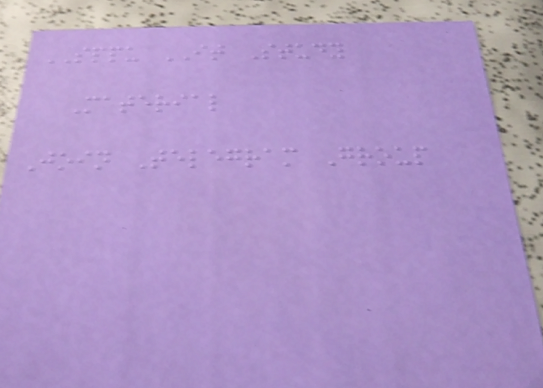SPPU IT Study
Material
Join Telegram Group
